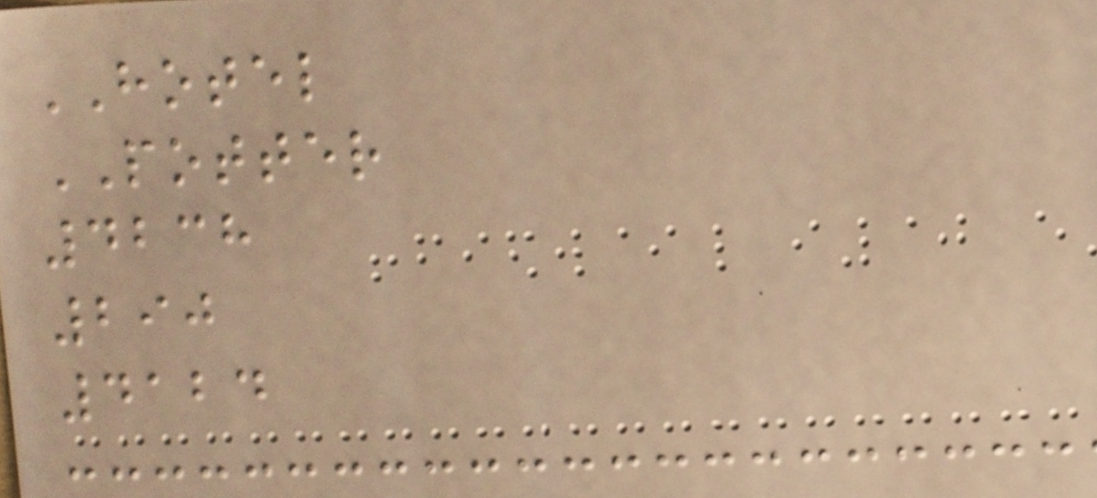HOTEL
POTTER
4238
290
4124
